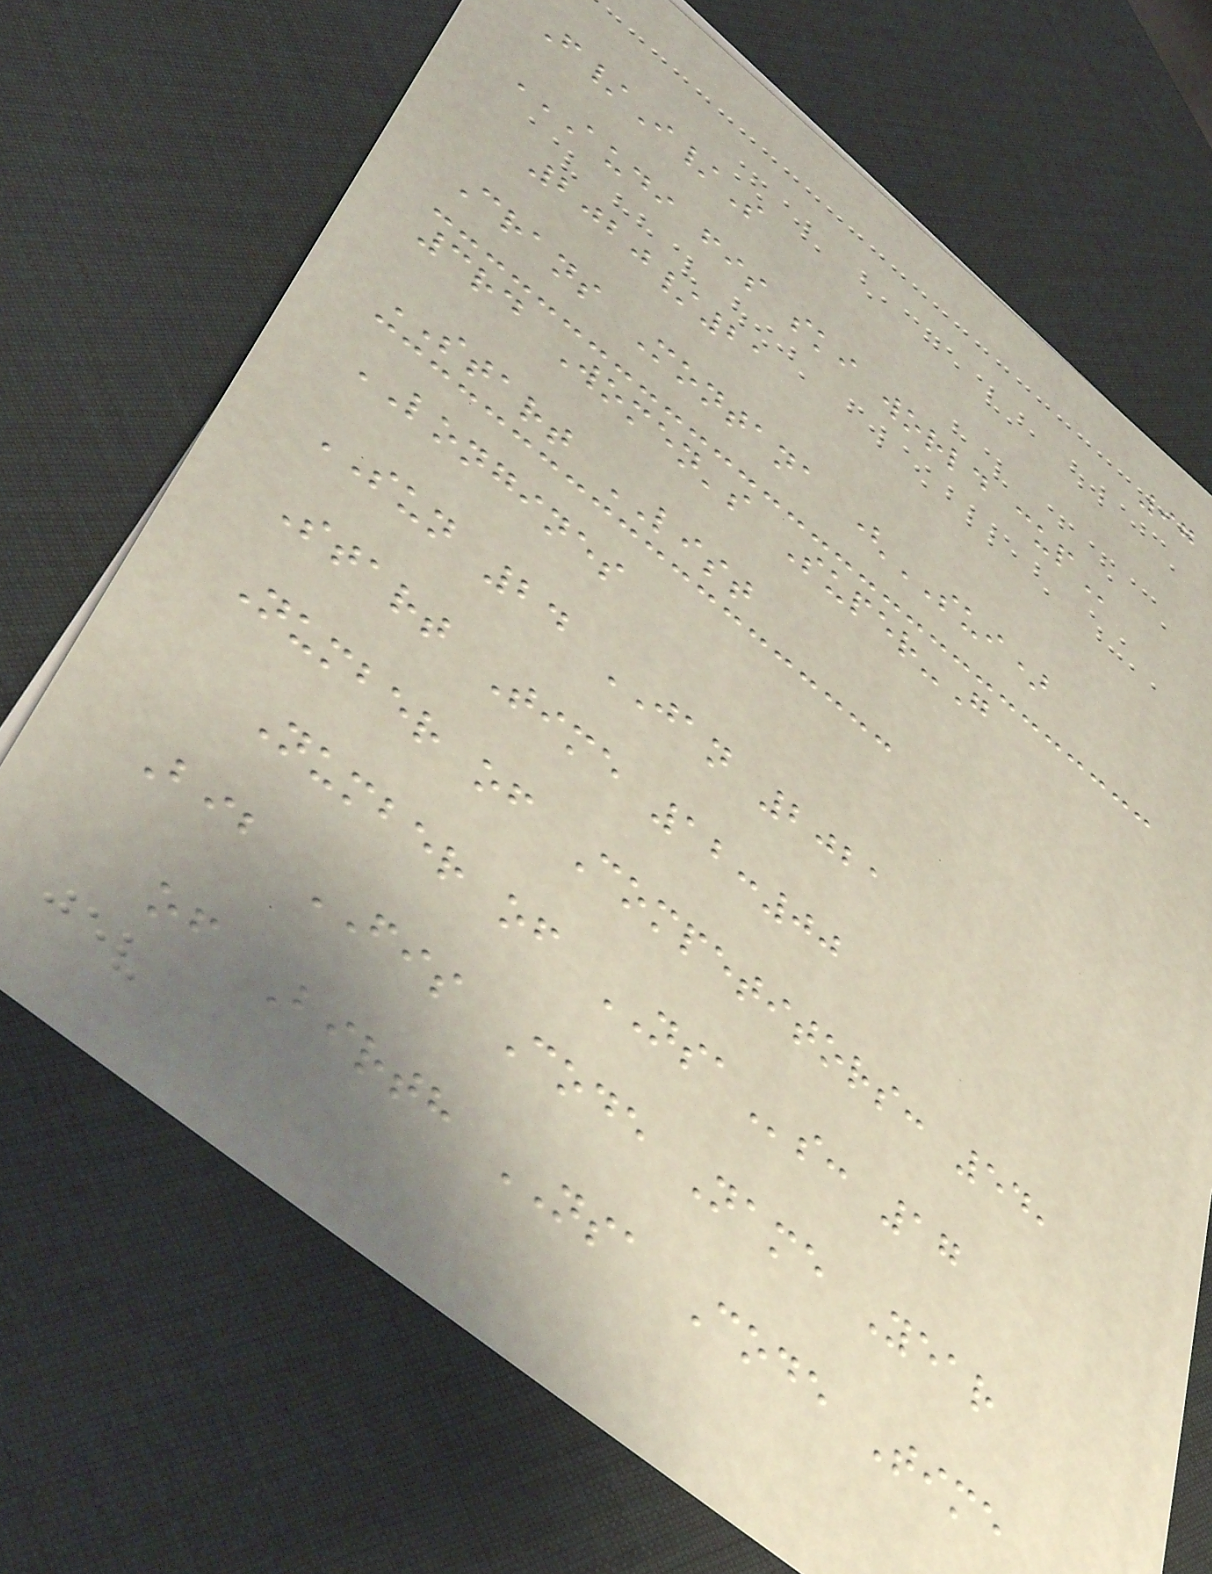97
F/I/S
AUDI FIS SKI WORLD CUP
2020/21
Crans Montana (SUI)
3rd Women's Super-G
START LIST
LONGINES
SUN 24 JAN 2021
Start Time 12:00
Number of Competitors: 54,
Number of NSAs: 17
Bib FIS Code Name Year
of Birth NSA Code Time
